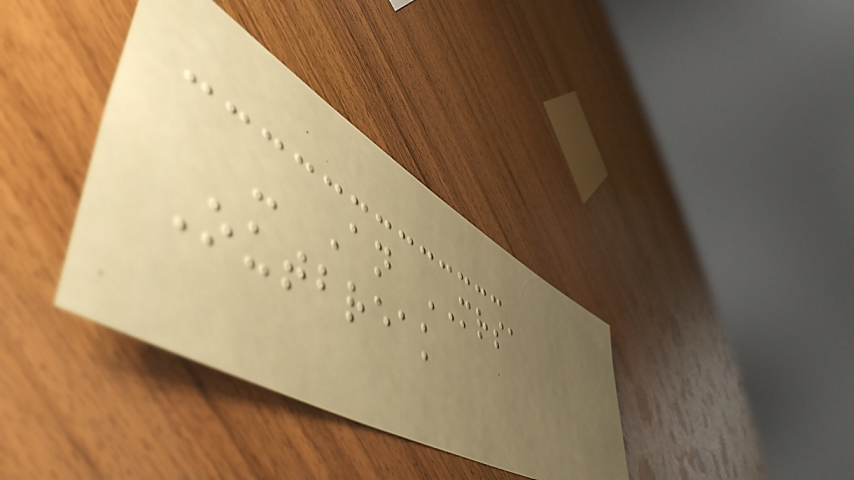- An MRSA
Outbreak
